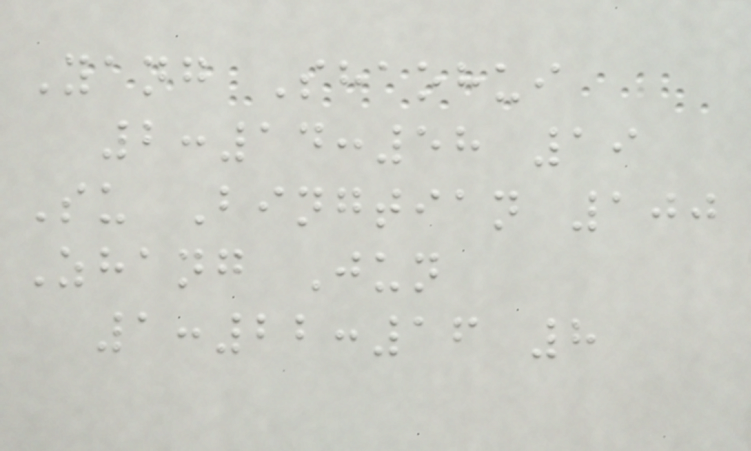Yang Shaohui
2:14:58 19
Su Bingtian 100
Zhang Jun
1:22:16 8
